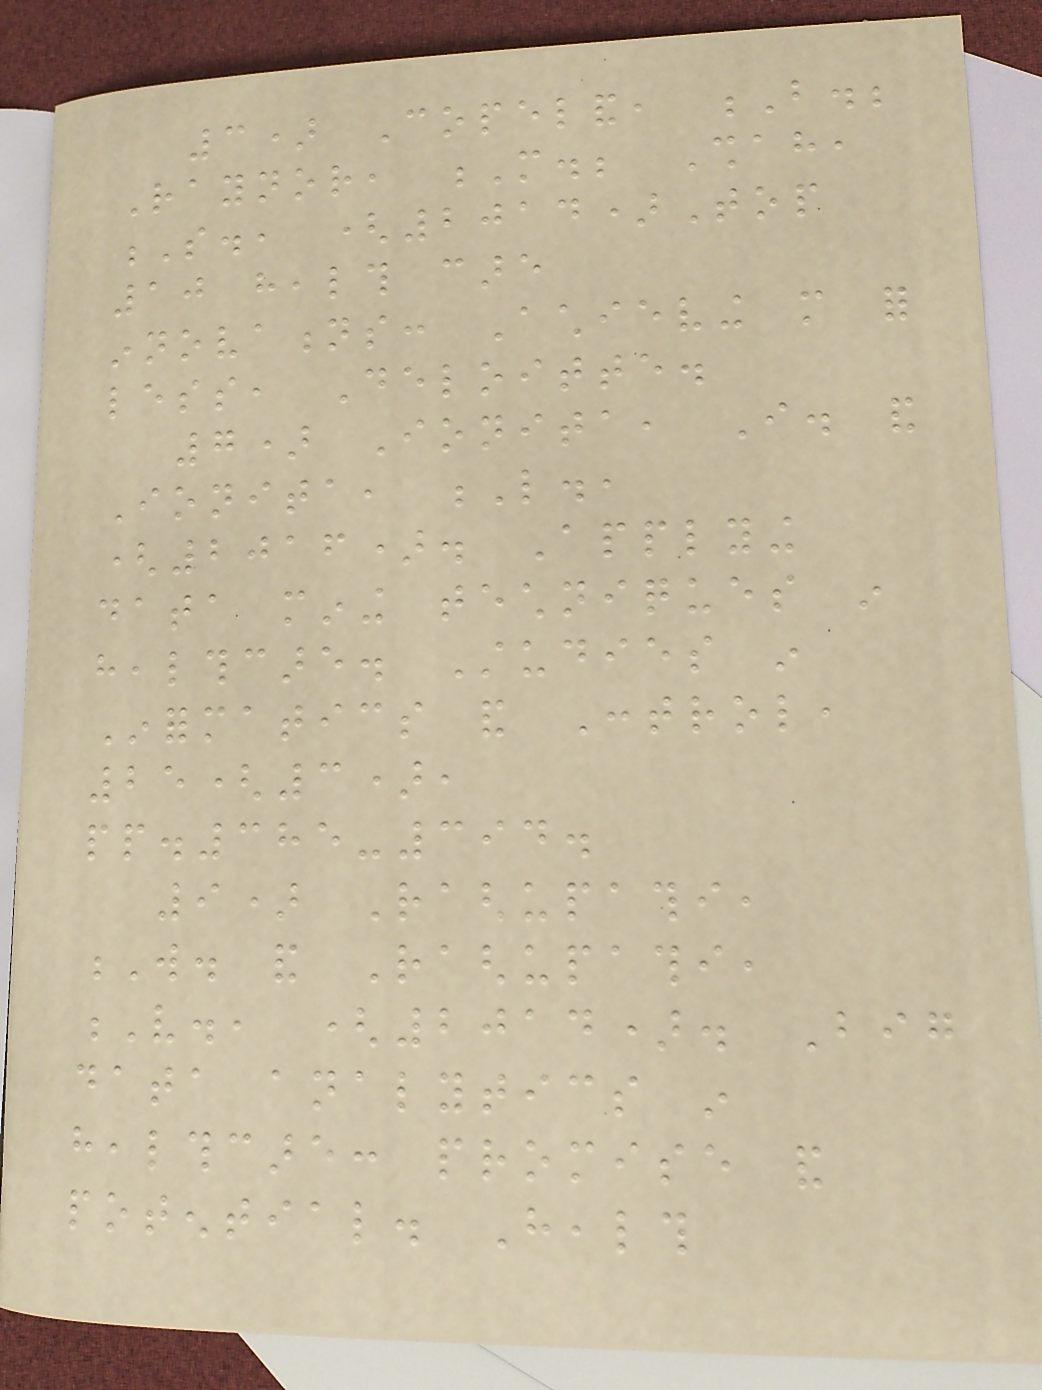3) Copeland, B.;
Raynor, M.; Shah,
S., (2014)Top
10 health care
innovations: Achieving more for
less, Deloitte.
7) Ionita, I. and
Ionita, L.,
(2016). Applying
data mining techniques in
healthcare. Studies in
Informatics and Control,
25(3),
pp.385-394.
9) Raghupathi,
W. and Raghupathi,
V., (2014). Big
data analytics in
healthcare: promise and
potential. Health
